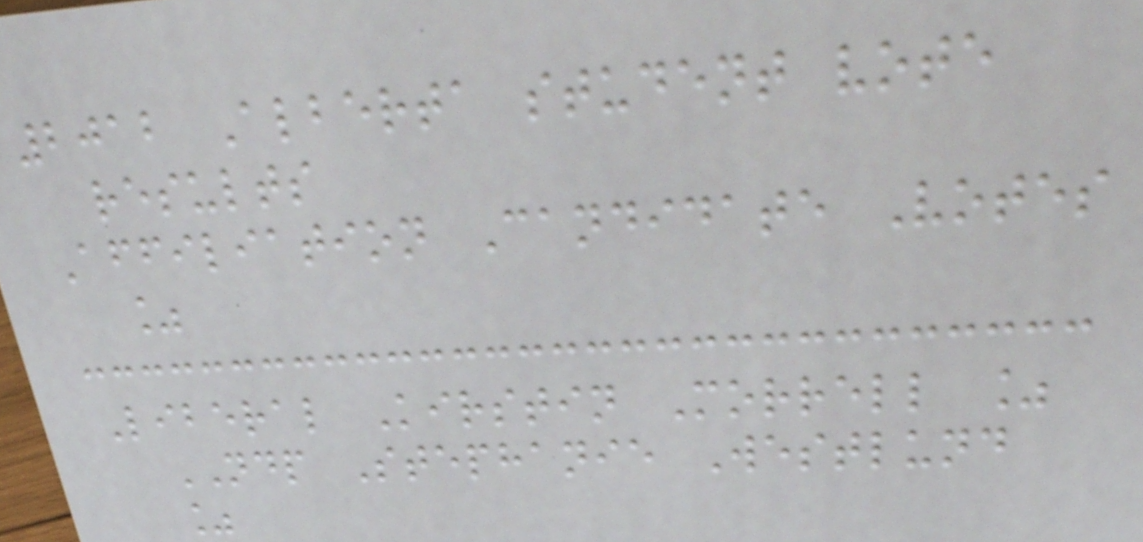2012 Alberta student vote
results
Affiliation Candidate Votes
%
Liberal Kirstin Morrell %
NDP Stephanie Westlund
%
